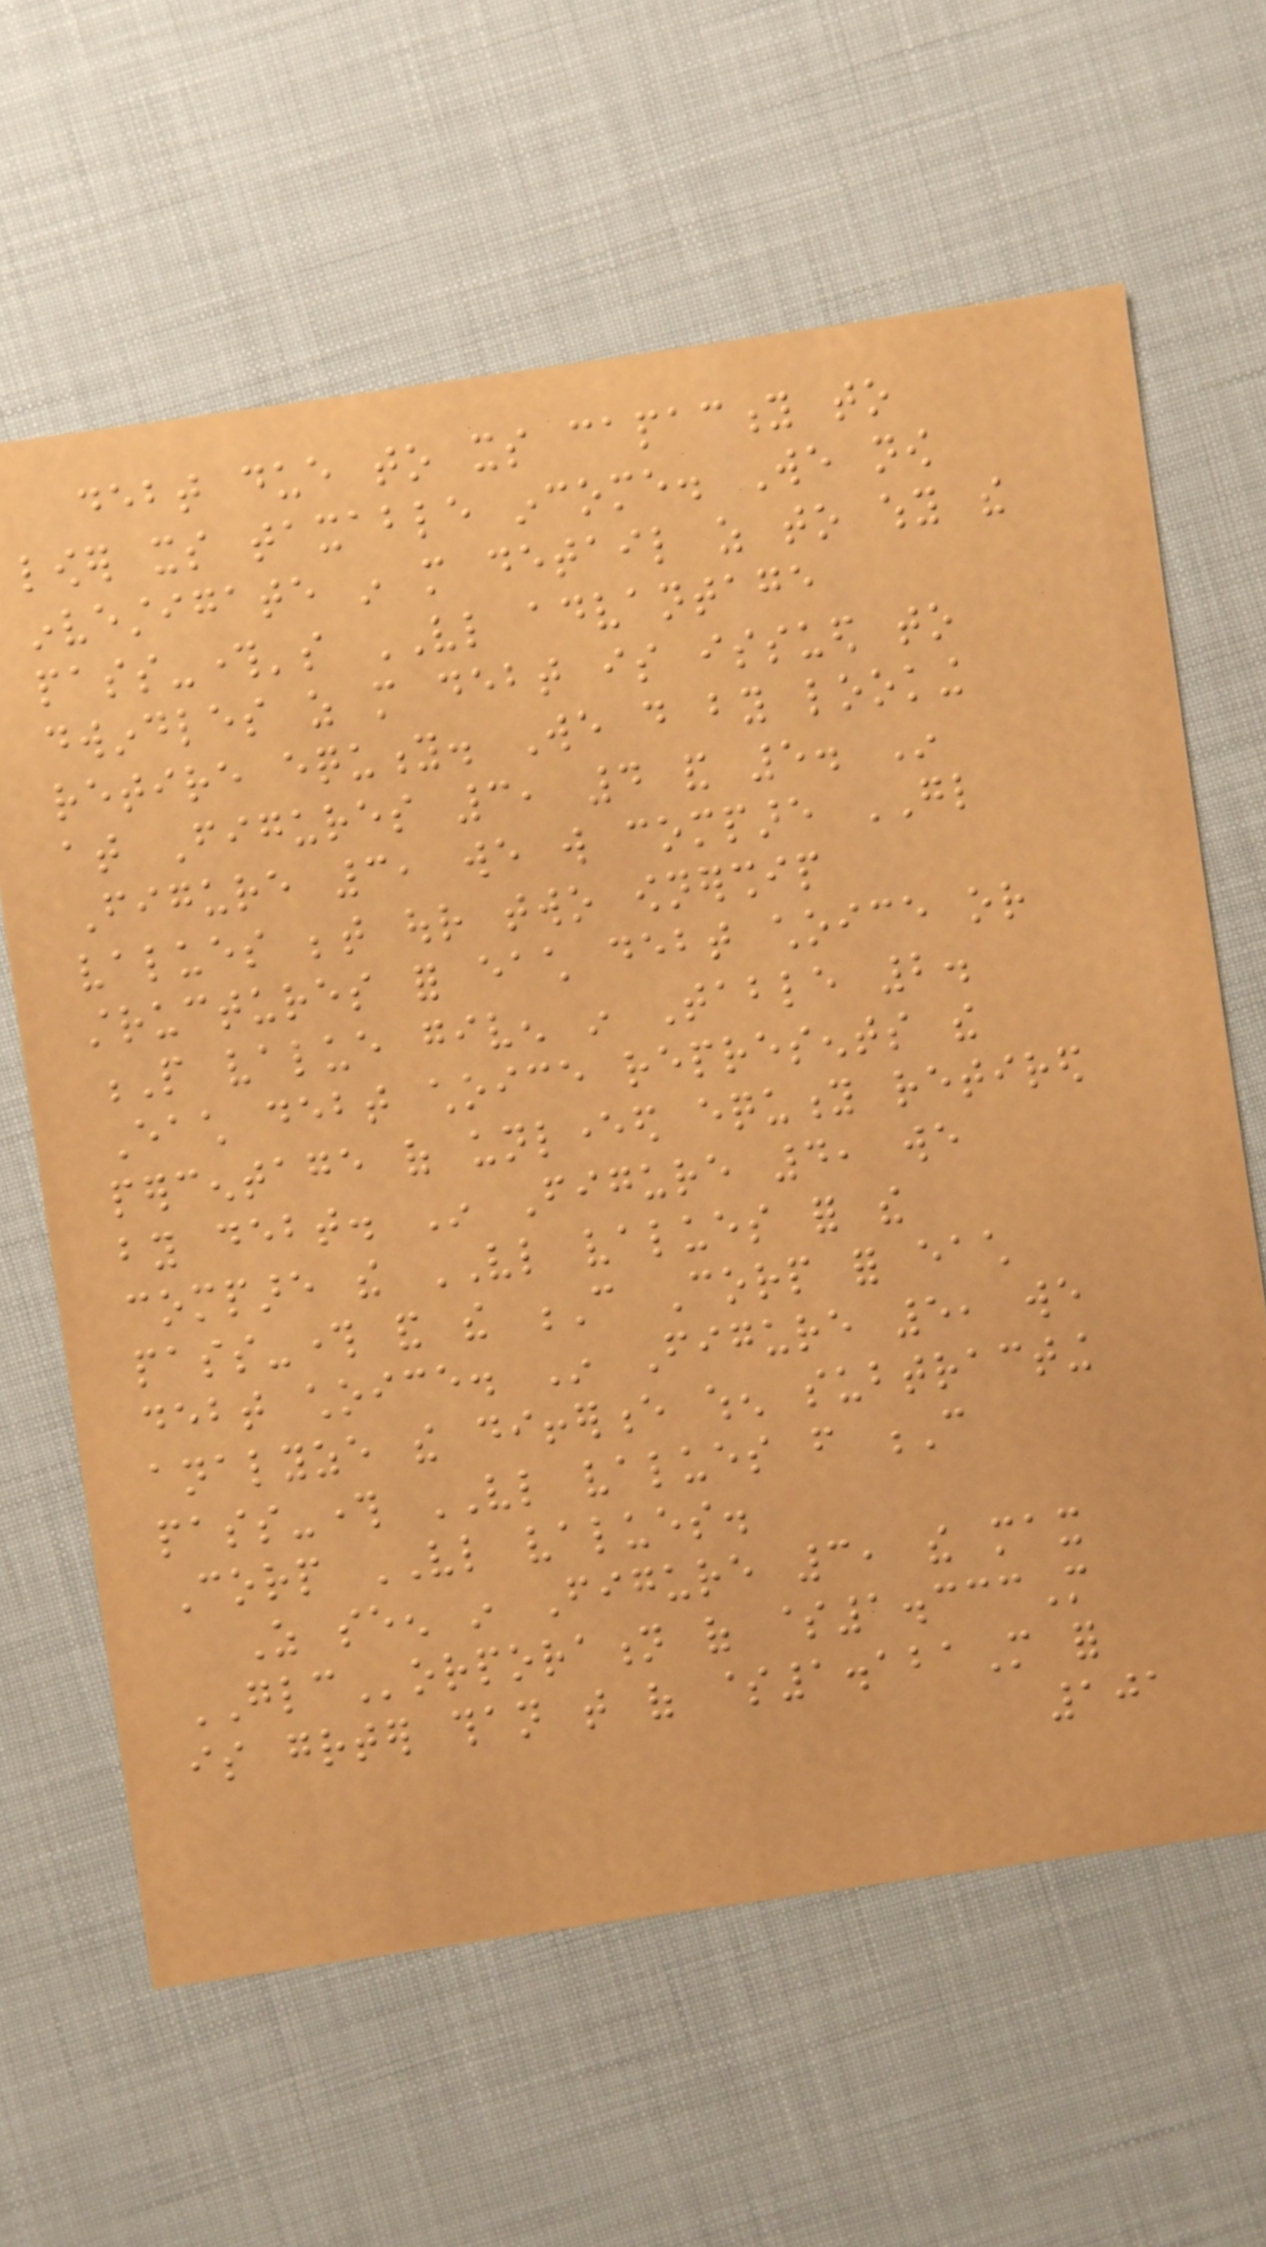debt due to its capacity to
lower its taxable income. We now
investigate in more detail as to why the
pass-through's VL advantage
dwindles as more debt is issued to
retire equity. We do by looking
at Figures 3, 4 and 5. In
Figure 3, we will compare GL
values between our two ownership
structures for each debt choice or
P value given in Table 2.
Each debt choice represents the
percentage of unlevered equity retired
by debt. In Figure 4, we
compare the VL values for the
pass-through and the C Corp for each
debt choice. In Figure 5, we
analyze the difference when subtracting
pass-through VL values from C
Corp VL values.
As seen in Figure 3, the max
GLCorporation of $1.333M
is greater than that of $1.121M for
101
